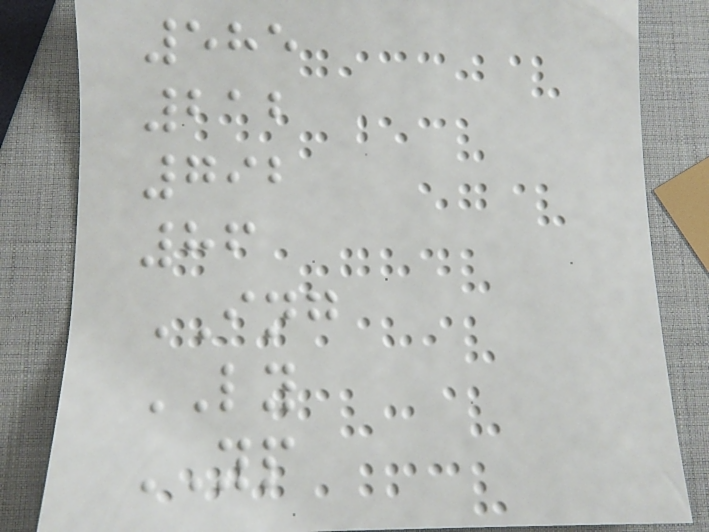585
212
792
86
ING
LY
YP
